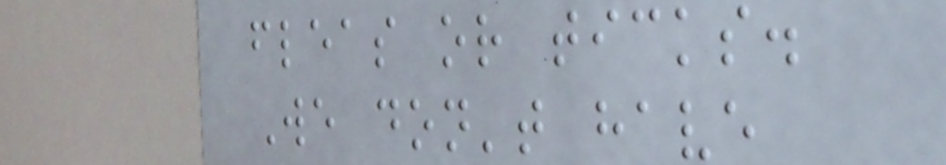fleas or ticks.
We don't have
